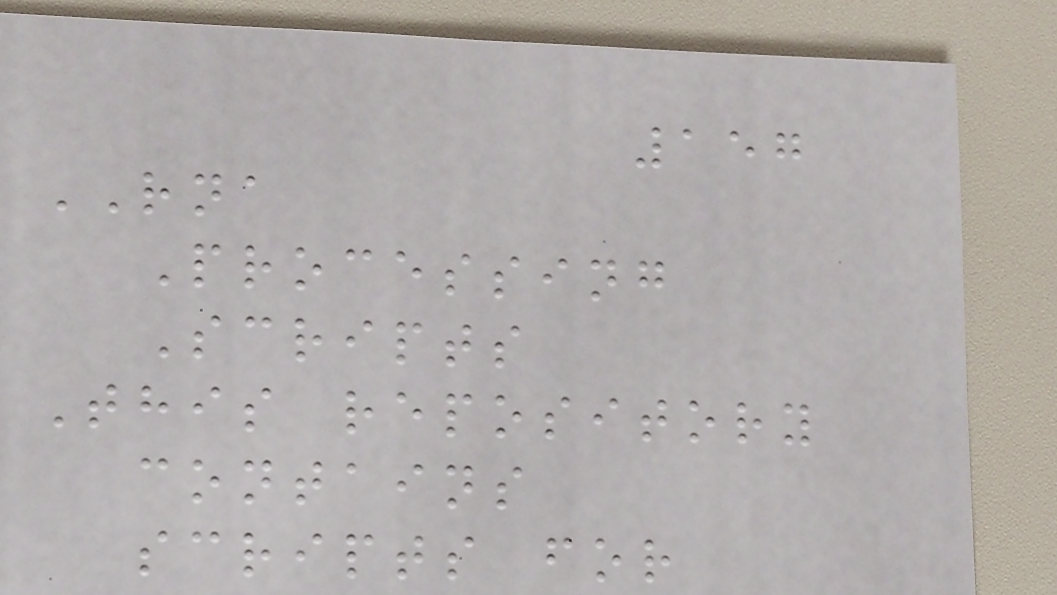157
RNA
Processing
Scripts
This repository
contains
scripts for
